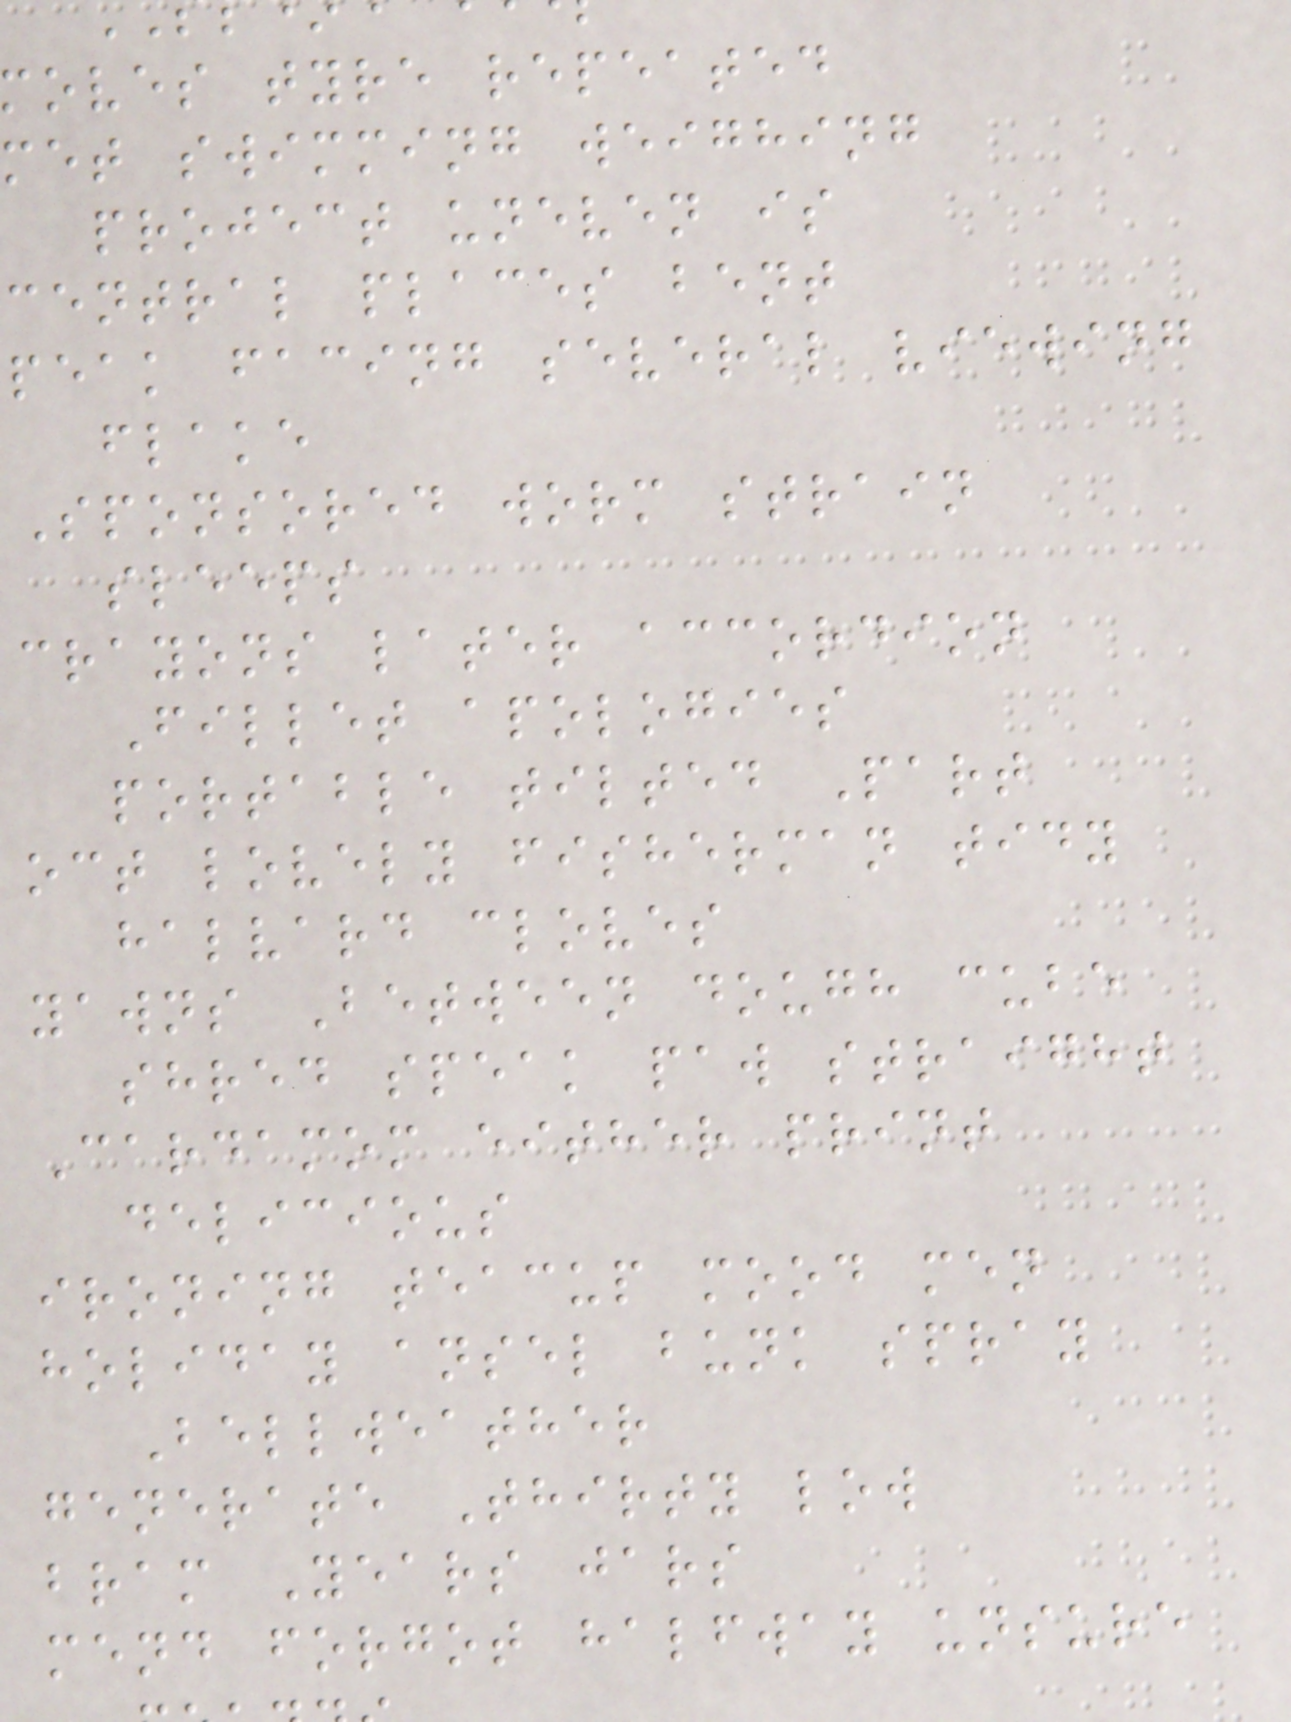oves tyre repeated
met swimming weighing
project uneven is
central places bent
peak facing several viewing
flake
Sponsored worm strain
sleeps
crayons later accordion
Fillet apologies
portable tilted Part
oct lovely fisherman tidy
halvard cloves
yawns Between dough cube
shred speak paw straight
Cardamom either print
delicious
ironing teacup mood men
holiday ansel bunk spray
Bellweather
generate Thirty low
bram Years jars
mend forgot halfway unsure
